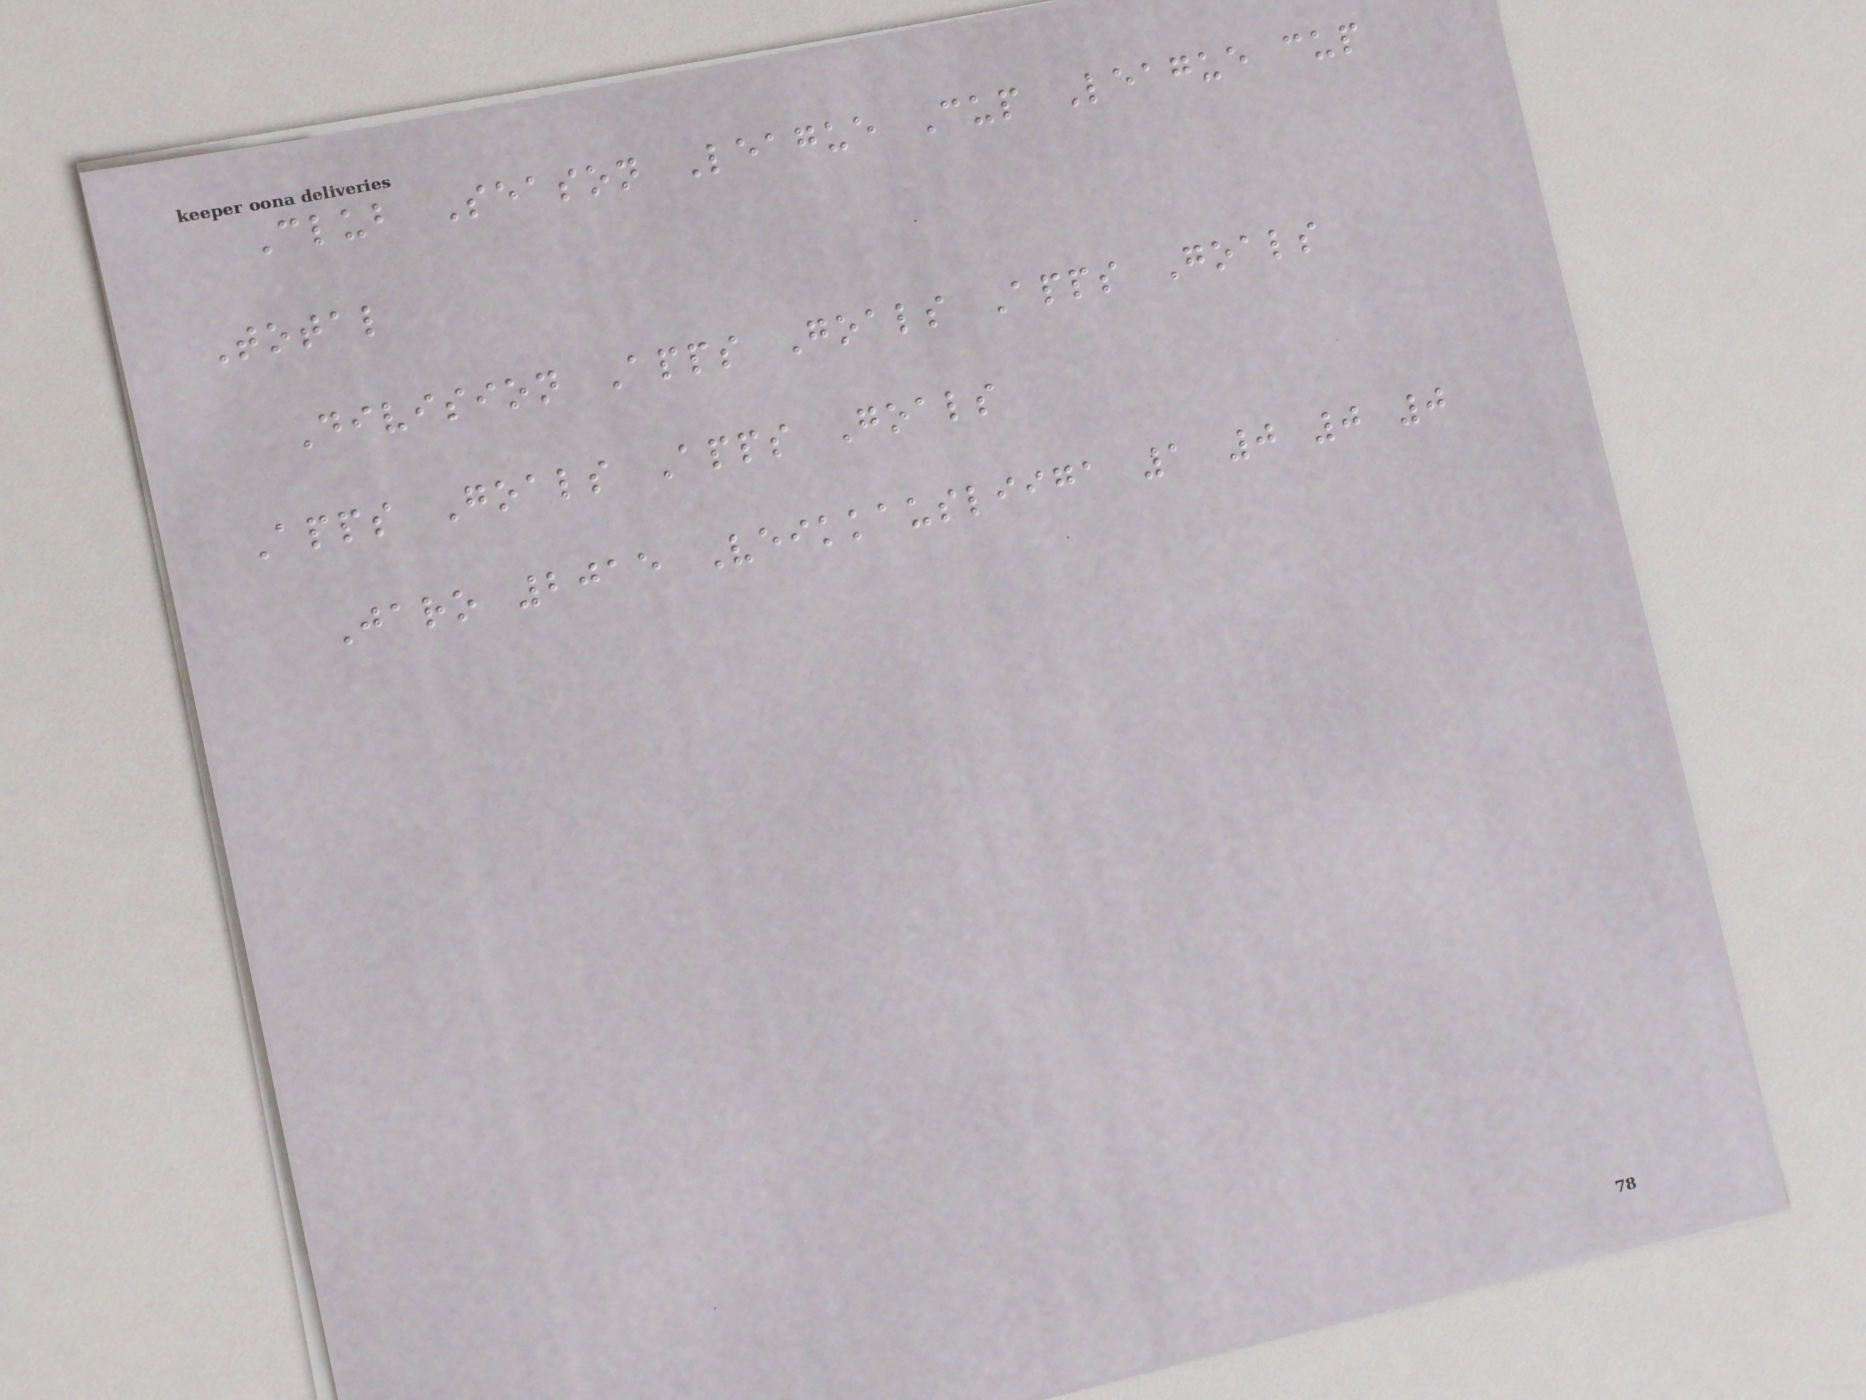Club Season League Cup League cup
Total
Division Apps Goals Apps Goals
Apps Goals Apps Goals
Jaro 2015 Veikkausliiga 1 0 0 0
